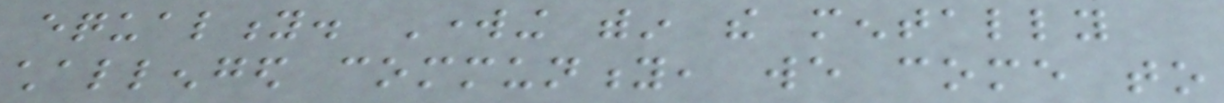equality. Working within the mentally
challenged community, we come to
